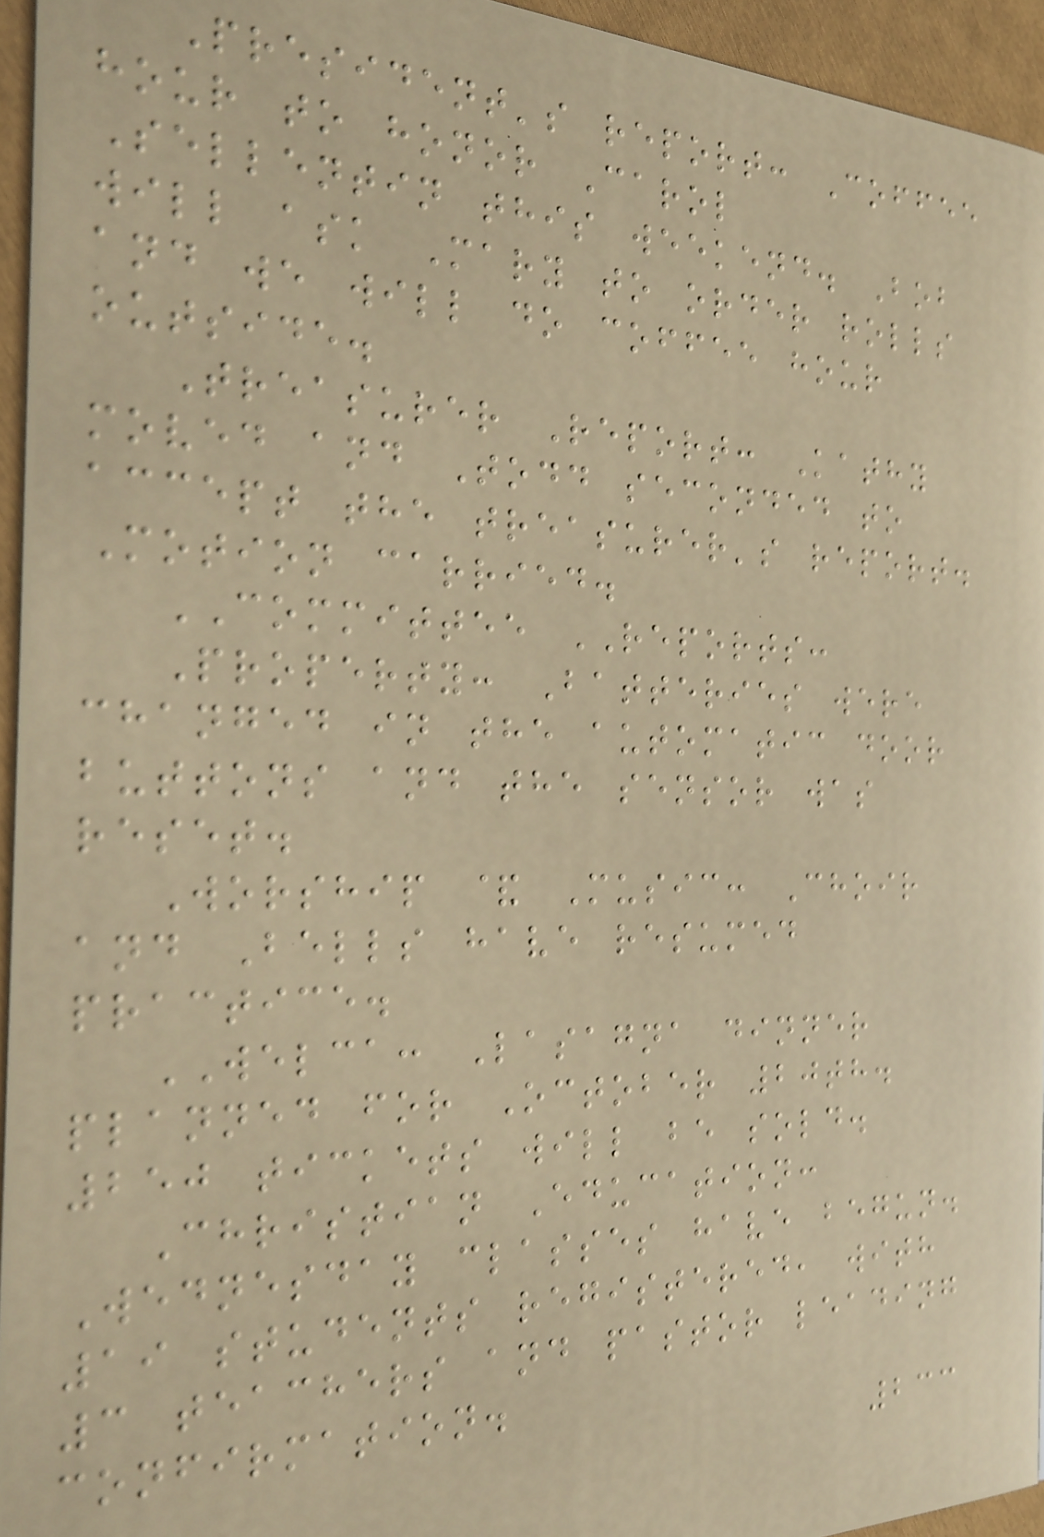President's report: Coffee
hour to honor Carol
Sellentin this weekend. Bob
will ask Mary to order rolls
and we will do coffee hour
outside.
Treasurer Report: Kathy
moved and Todd seconded to
accept the treasurer's report.
Motion carried.
COMMITTEE REPORTS:
Property: Batteries were
changed in the automatic door
buttons and the sensor was
reset.
Worship & Music: Choir
and Bells have resumed
practice.
WELCA: Lasagna dinner
planned for October 20th.
250 tickets will be sold.
Christian Education:
Wednesday classes have begun.
19 students registered, with
3 teachers and pastor leading
confirmation.
233
